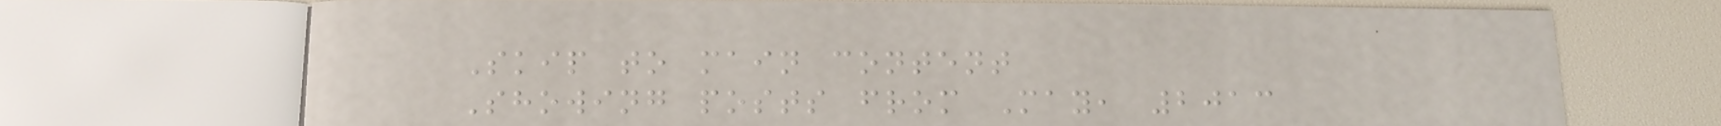Skip to main content
Showing posts from May, 2013
